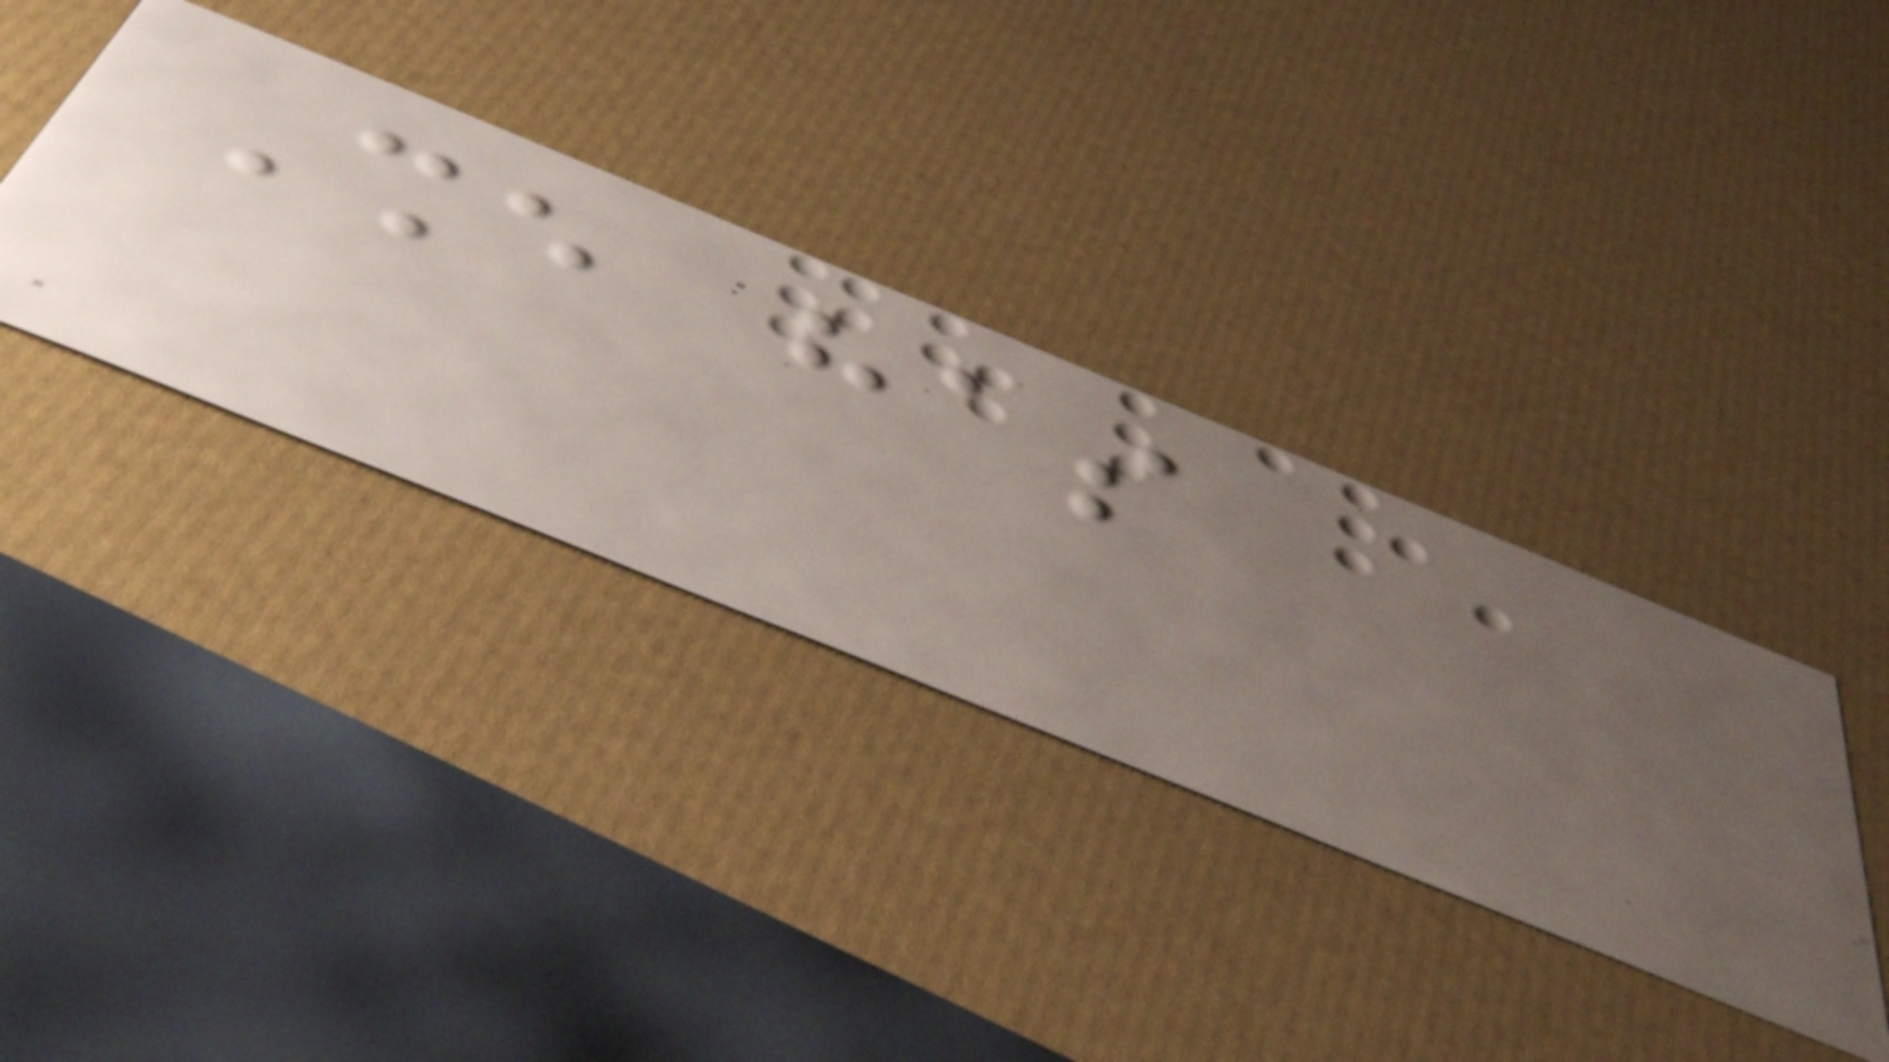She has
